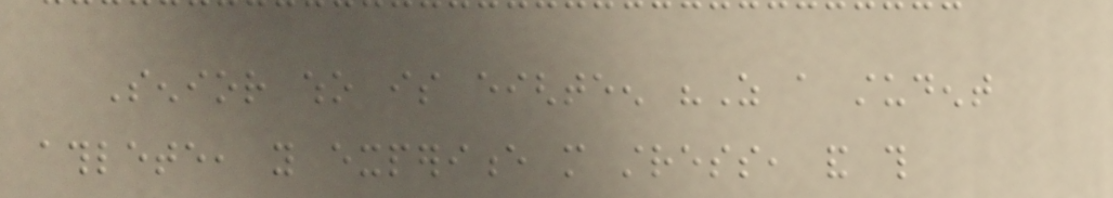Senior who is eighteen "As a student
athlete, you experience more stress, and this
